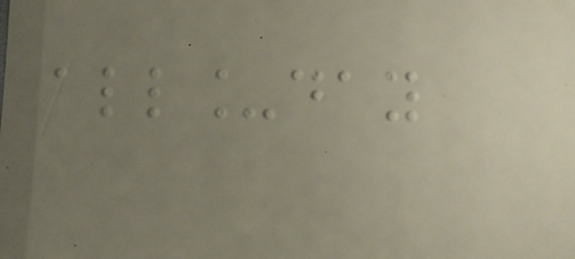all_day
